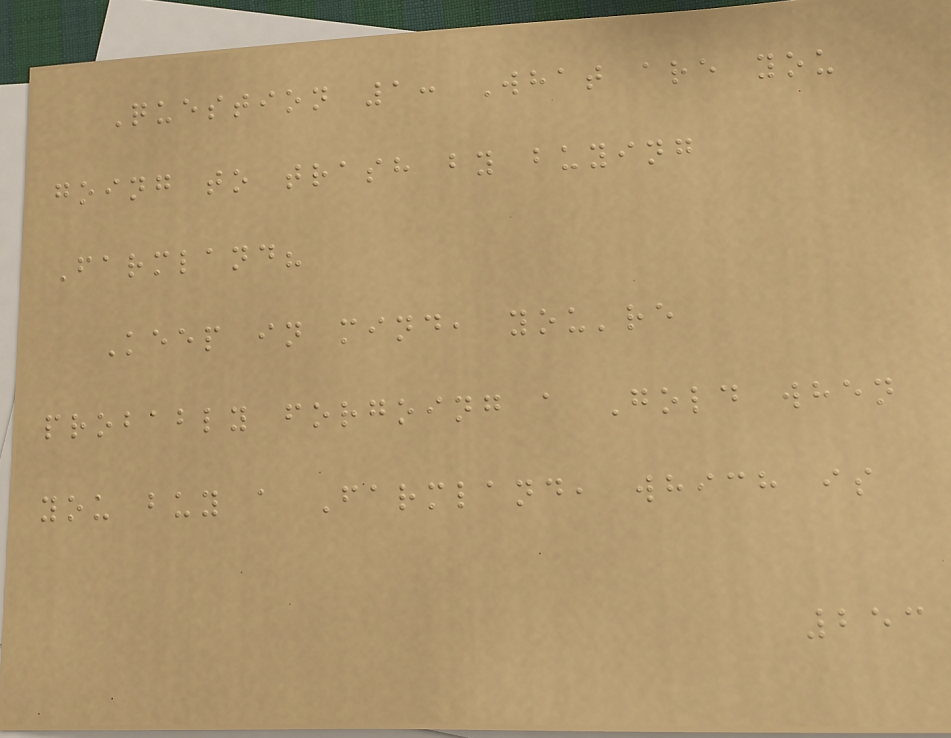Question 1: What are you
going to trash by buying
Farmland?
Keep in mind, you're
probably forgoing a Gold when
you buy a Farmland, which is
253
